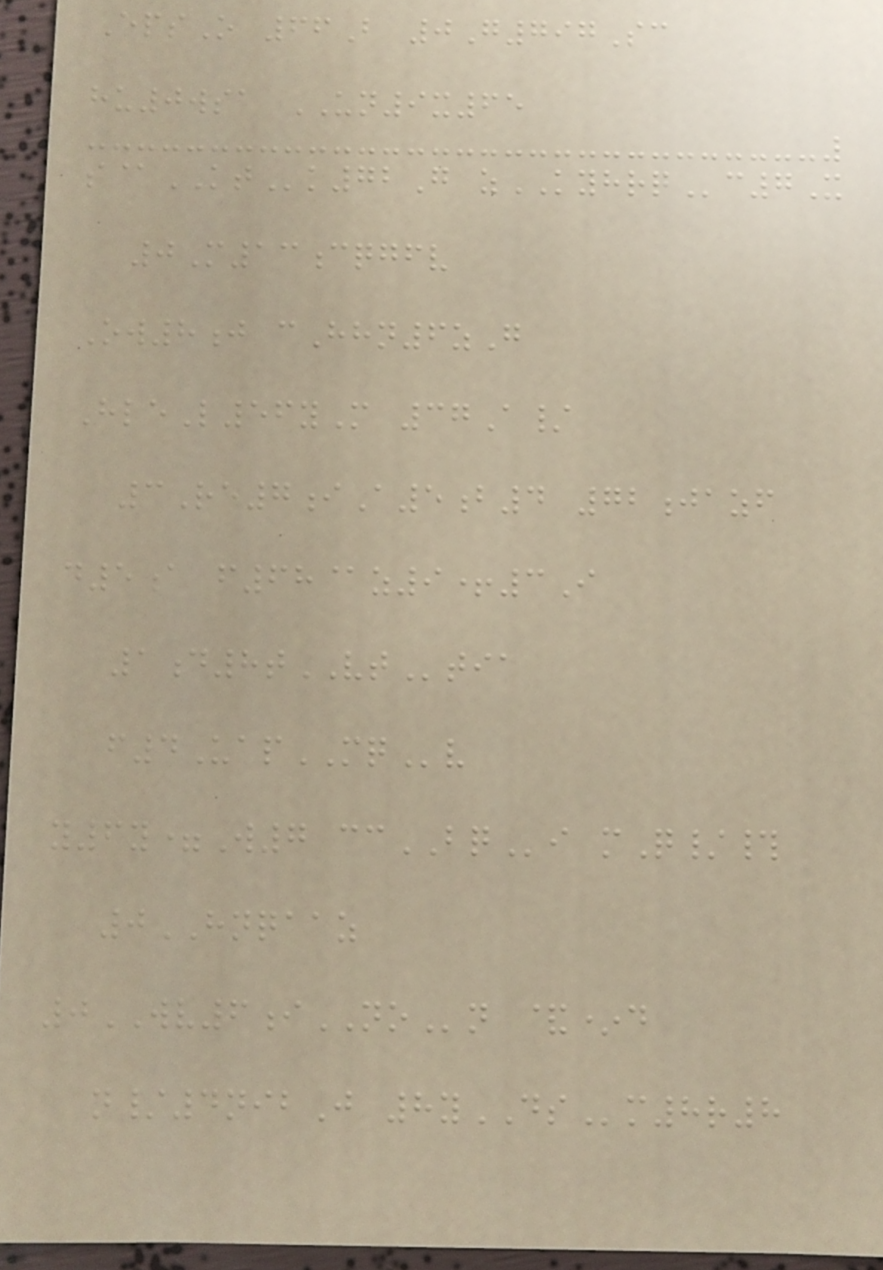EpsO 66B 0G797Sc
hu0wsa UN9x65
s@KTk72G zKYHRQc7X
0M13cqgfv
Ow8j cHhn6zG
HleL56yM 37A/
3Re7iA5b4 72jazf
d5a f68@z9+3I
1d8tVTtia
f4UapMQv
y6y=W7 ccBQi mQ/#
0HNQAAZ
0WV6iNOn &*d
n/4nibJ 8yDSm8r8
